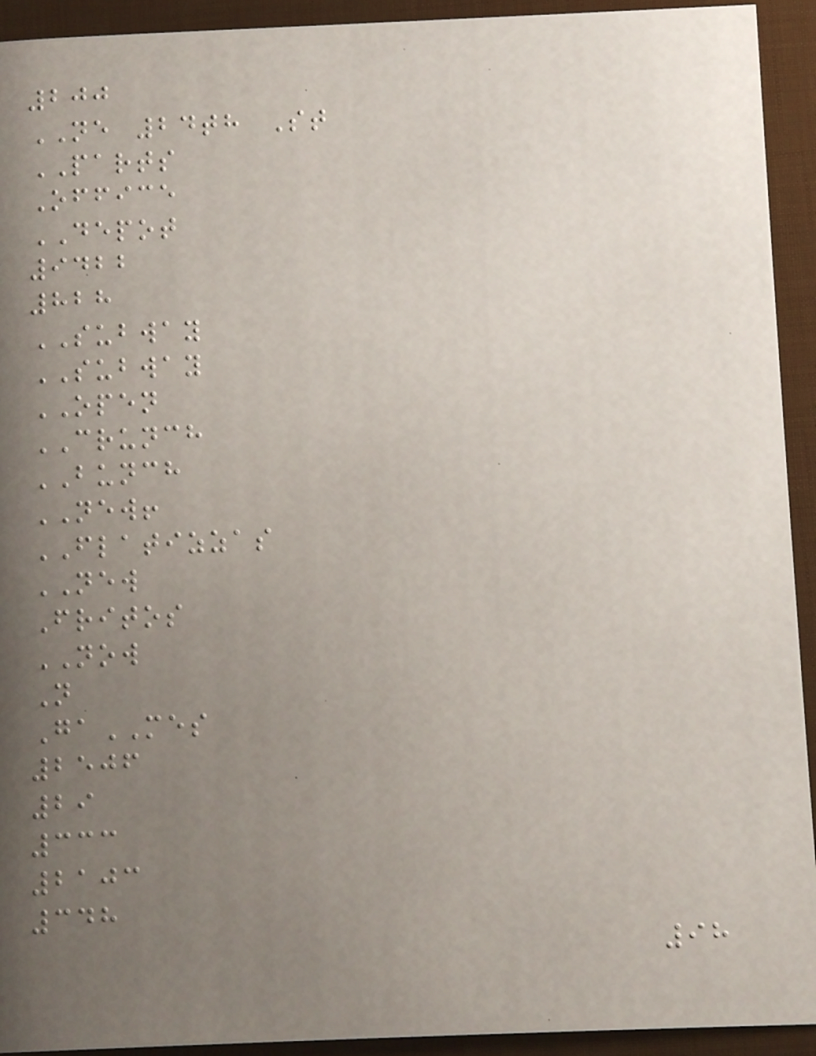200
NE 24th St
PARTS
Office
DEPOT
9422
828
SUBWAY
SUBWAY
OPEN
CRUNCH
BUNCH
NEW!
FLATIZZAS
NEW
Fritos
NOW
N
GaMES
2506
29
333
2103
348
98
